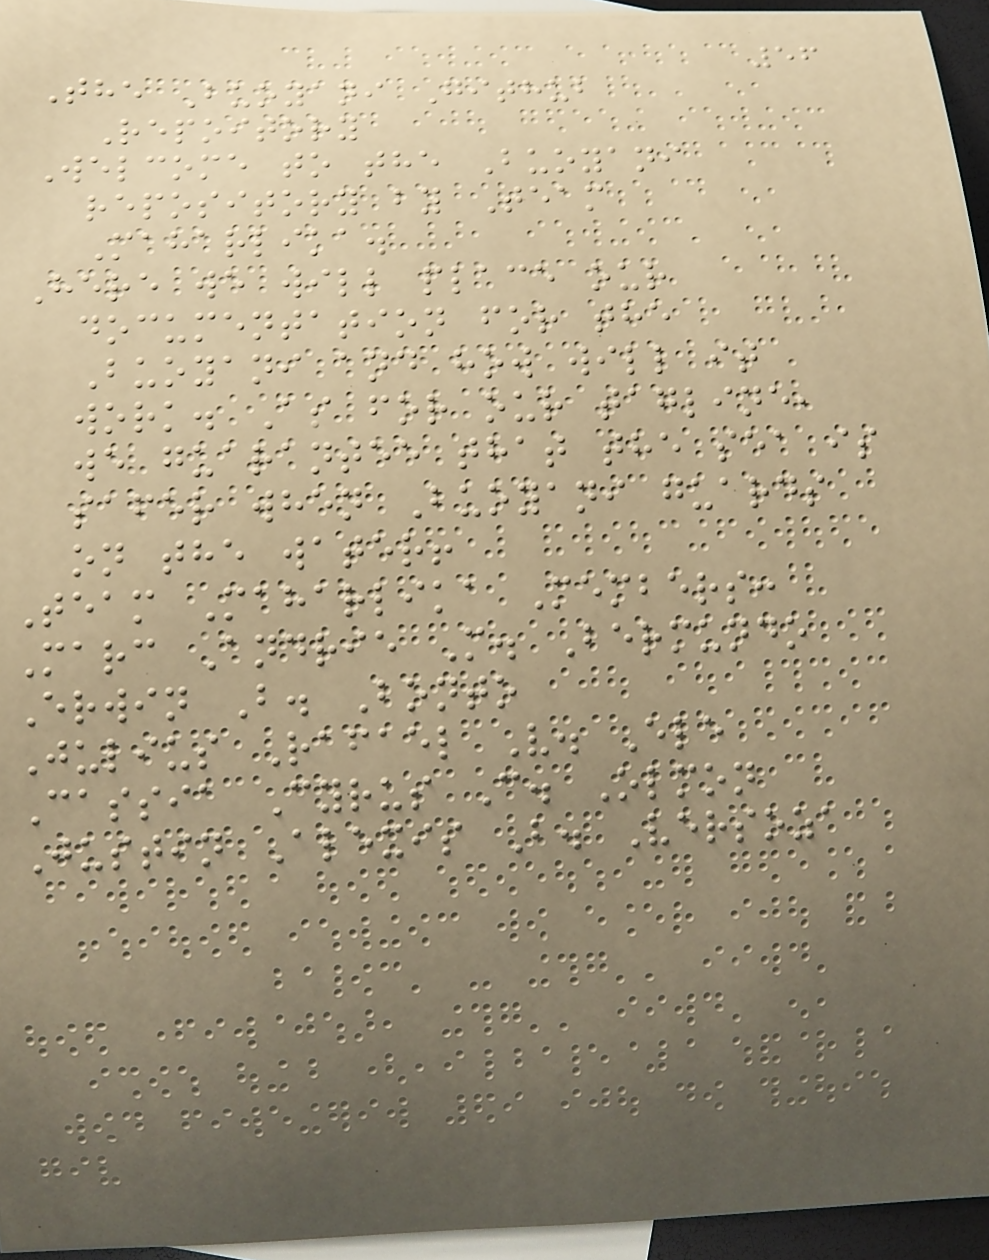56
The Buoyani Github
Repoitory
Welcome to the Buoyani
repository by Team
Maharlika.
Here we will place our
documentation for the
Buoyani and how will it
work. As for our tagline,
we guarantee that the sea is
safer when Buoyani guards
on the water!
Team Maharlika Members:
Marc Andrie M. Bermundo
Erwin B. Bonto
Julius Rafael V. Ele
Cassia Cyrus C. Olmon
Justin Alexis B. Versoza
